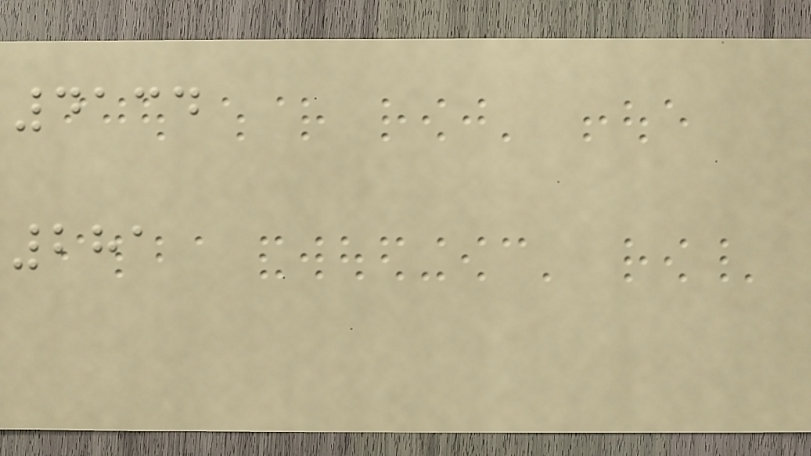4134
281
